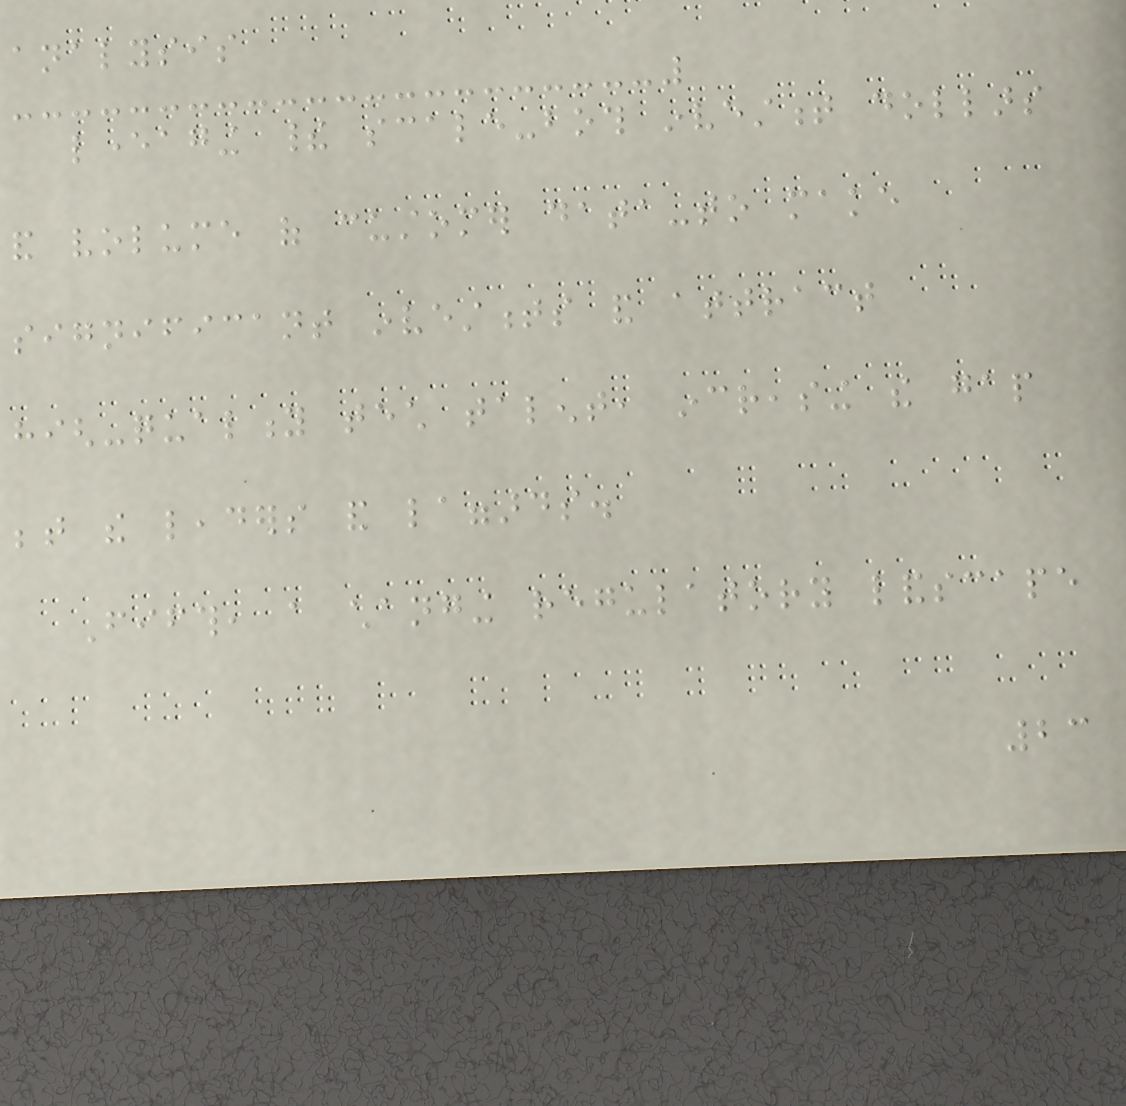analysis
leveraging their scale-both investment dollars
and volume of customer data-to make
significant investments and attract
high-quality tech talent, increasing the gap
between the leaders and laggards.
Fifth, a changing regulatory landscape
23
